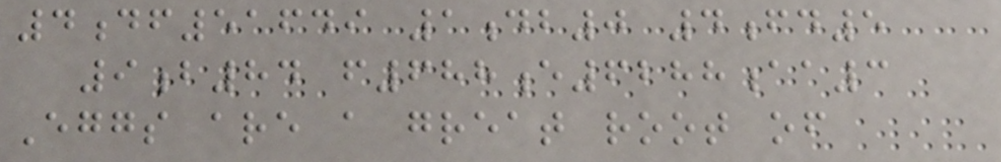4df51649 1db0 4fd5
9b84 f688e6288aa3
Eggs are a great root of
